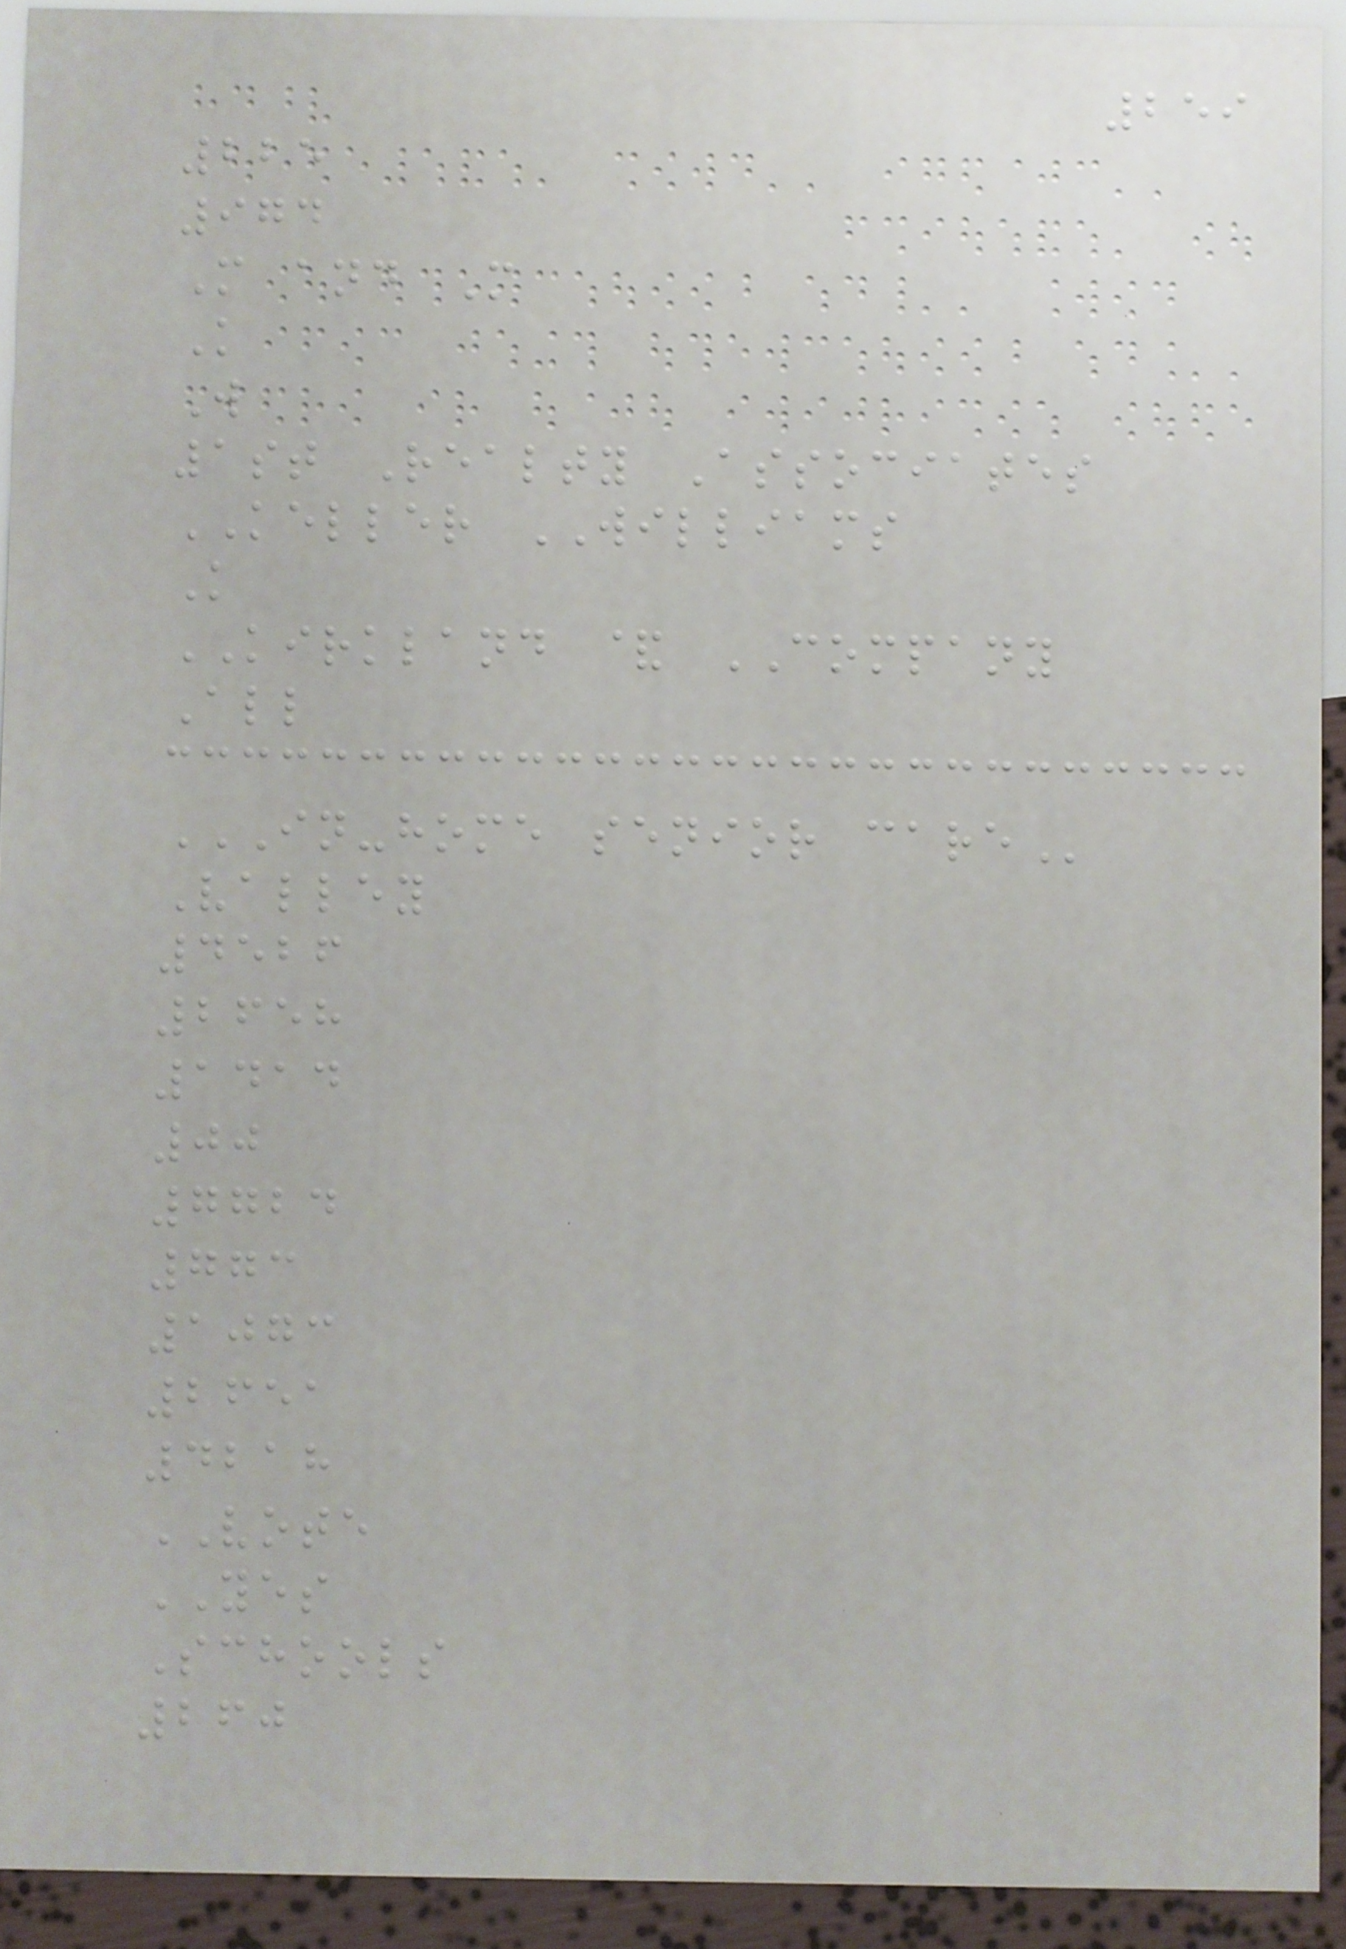259
225
974
M and M
K
W
1st Realty Associates
KELLER WILLIAMS
K
KIRKLAND & COMPANY
All
IN-HOME SENIOR CARE
Valley
4526
2658
1414
00
7724
773
1073
2651
4218
VOTE
YES
Schools
260
